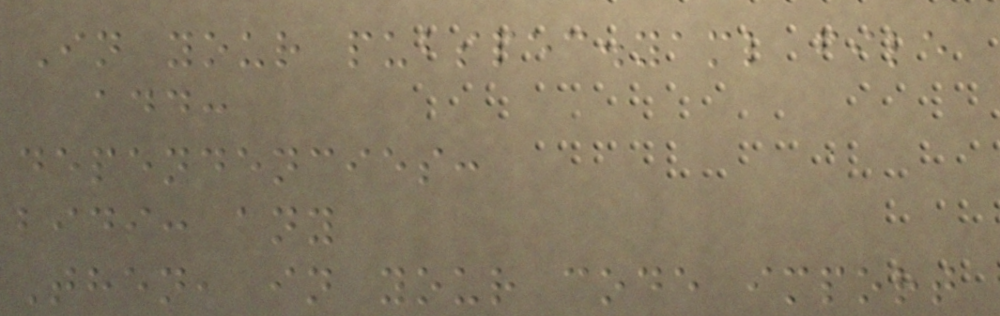In your pubspec.yaml file
add:
dependencies:
bidi: any
Then, in your code import
